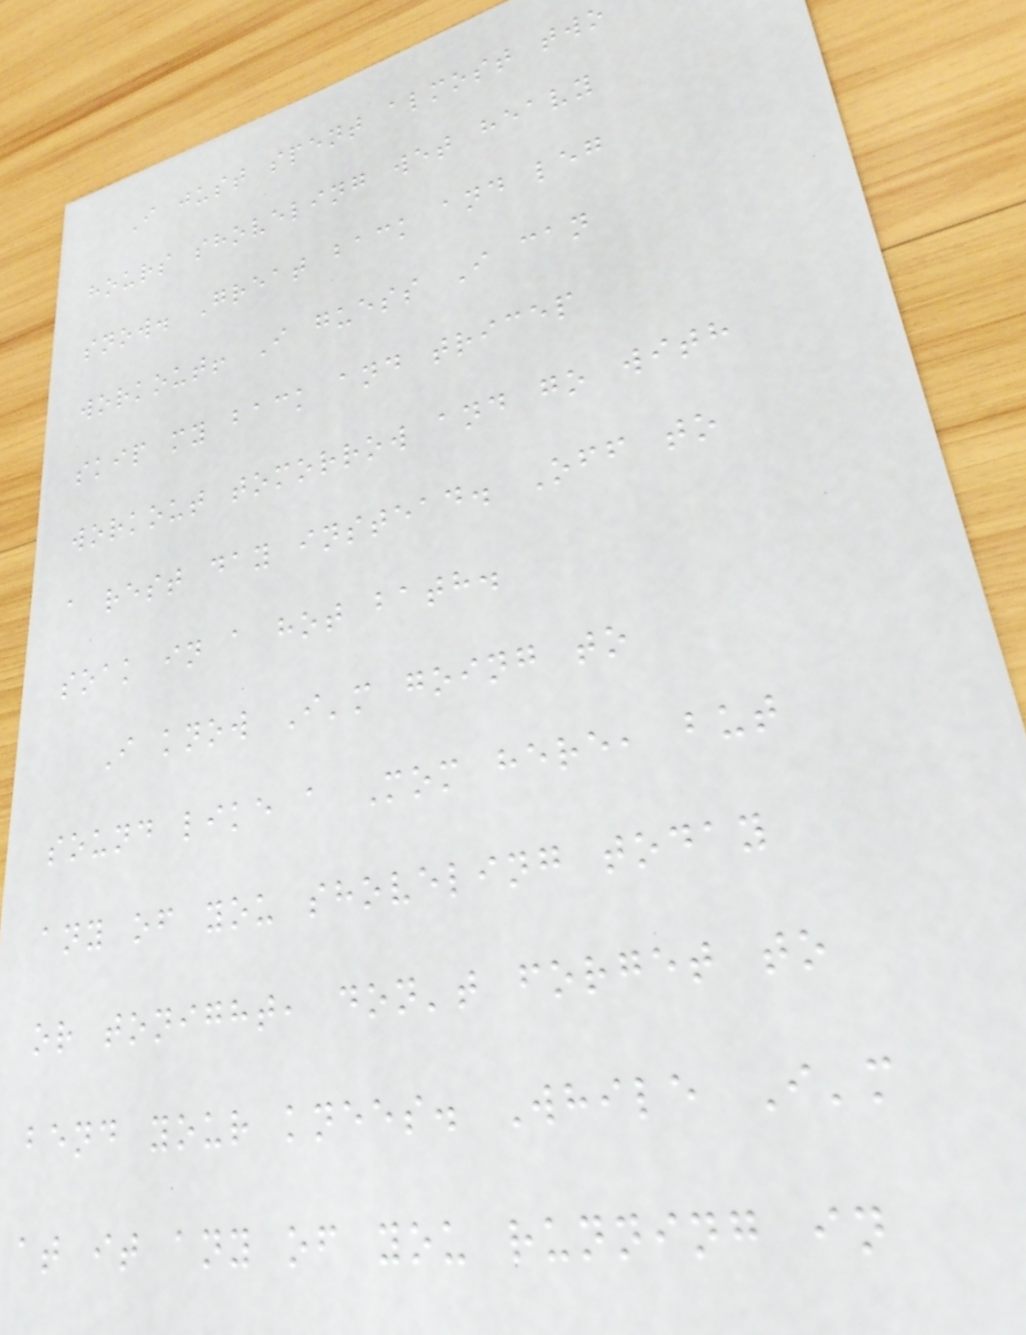I just spent almost two
hours shoveling wet heavy
snow. Great back and leg
workout! I guess I can
skip my back and tricep
workout tomorrow and go with
a rest day instead. Off to
soak in a hot bath.
I know I'm going to
sound like a Mom here, but
any of you shoveling today
or tonight, don't forget to
bend your knees. While I'm
at it any of you running in
